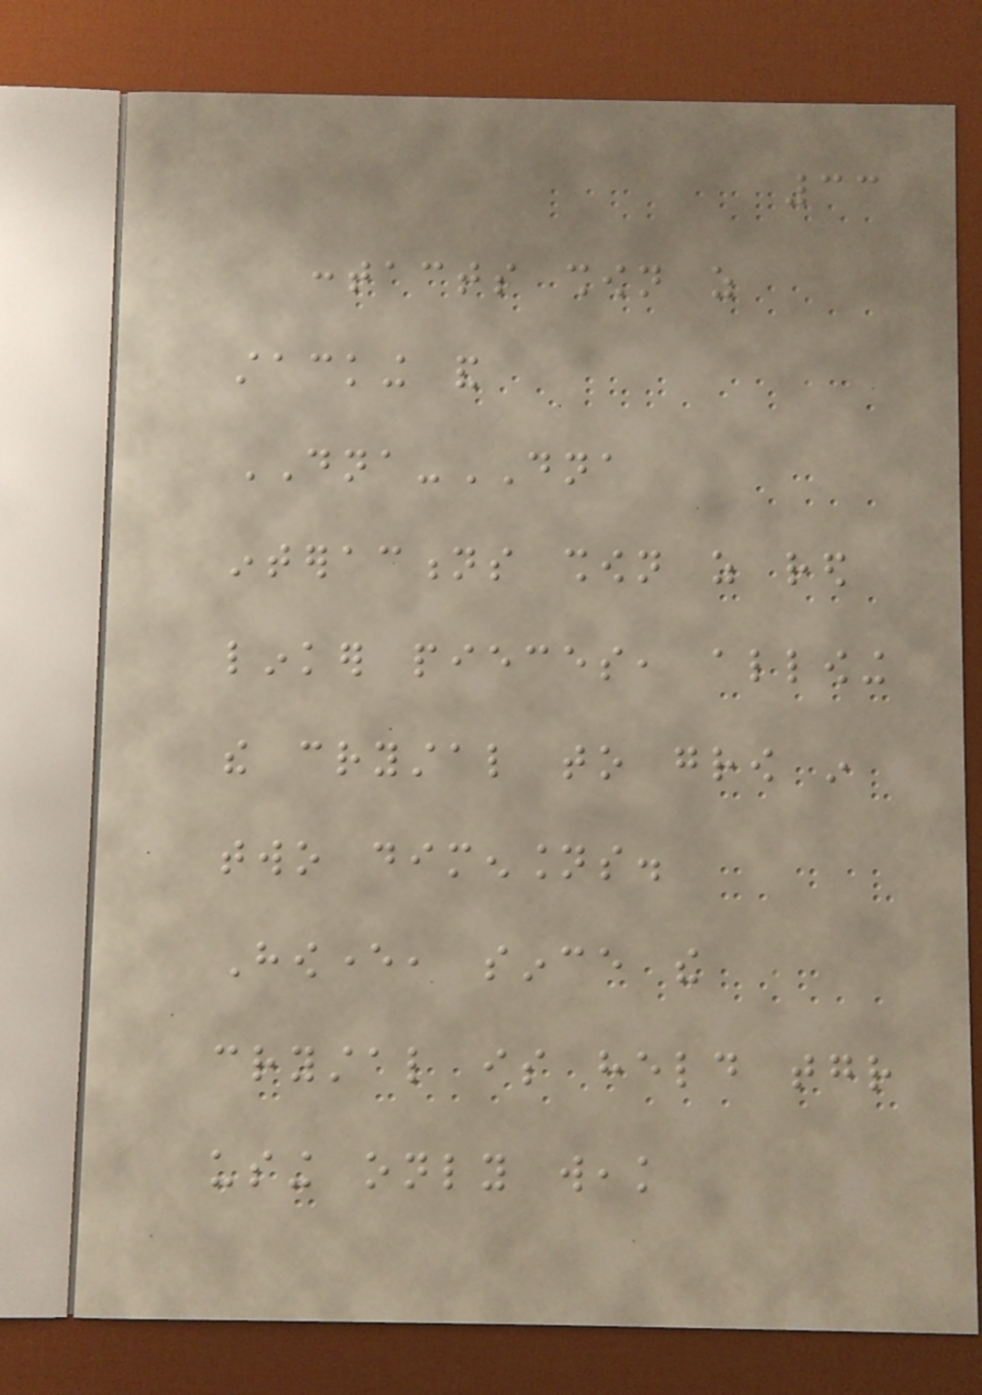33
contacts shown as
stacking and
DNA-DNA
interactions shown as red
linker pieces, allowing
the crystal to grow in
two dimensions.
However, since the
crystal is held together
using only weak
